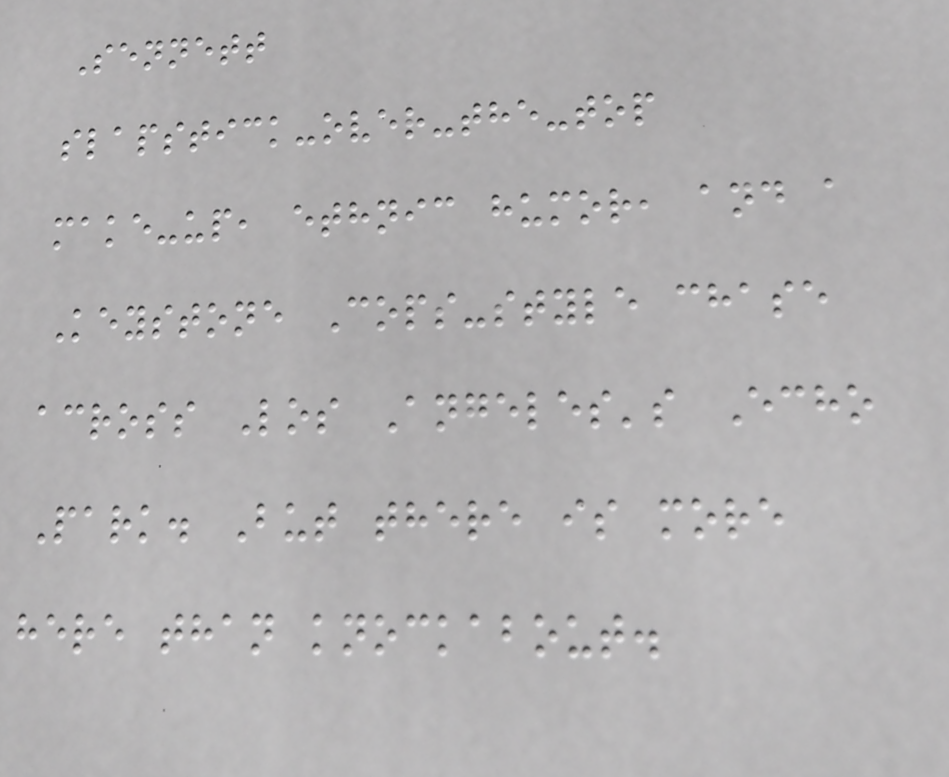Sennett
slapstick-over-the-top
make-up, ethnic humor, and a
Keystone Cops-style chase
across Los Angeles's Echo
Park. But there is more
here than knockabout.
